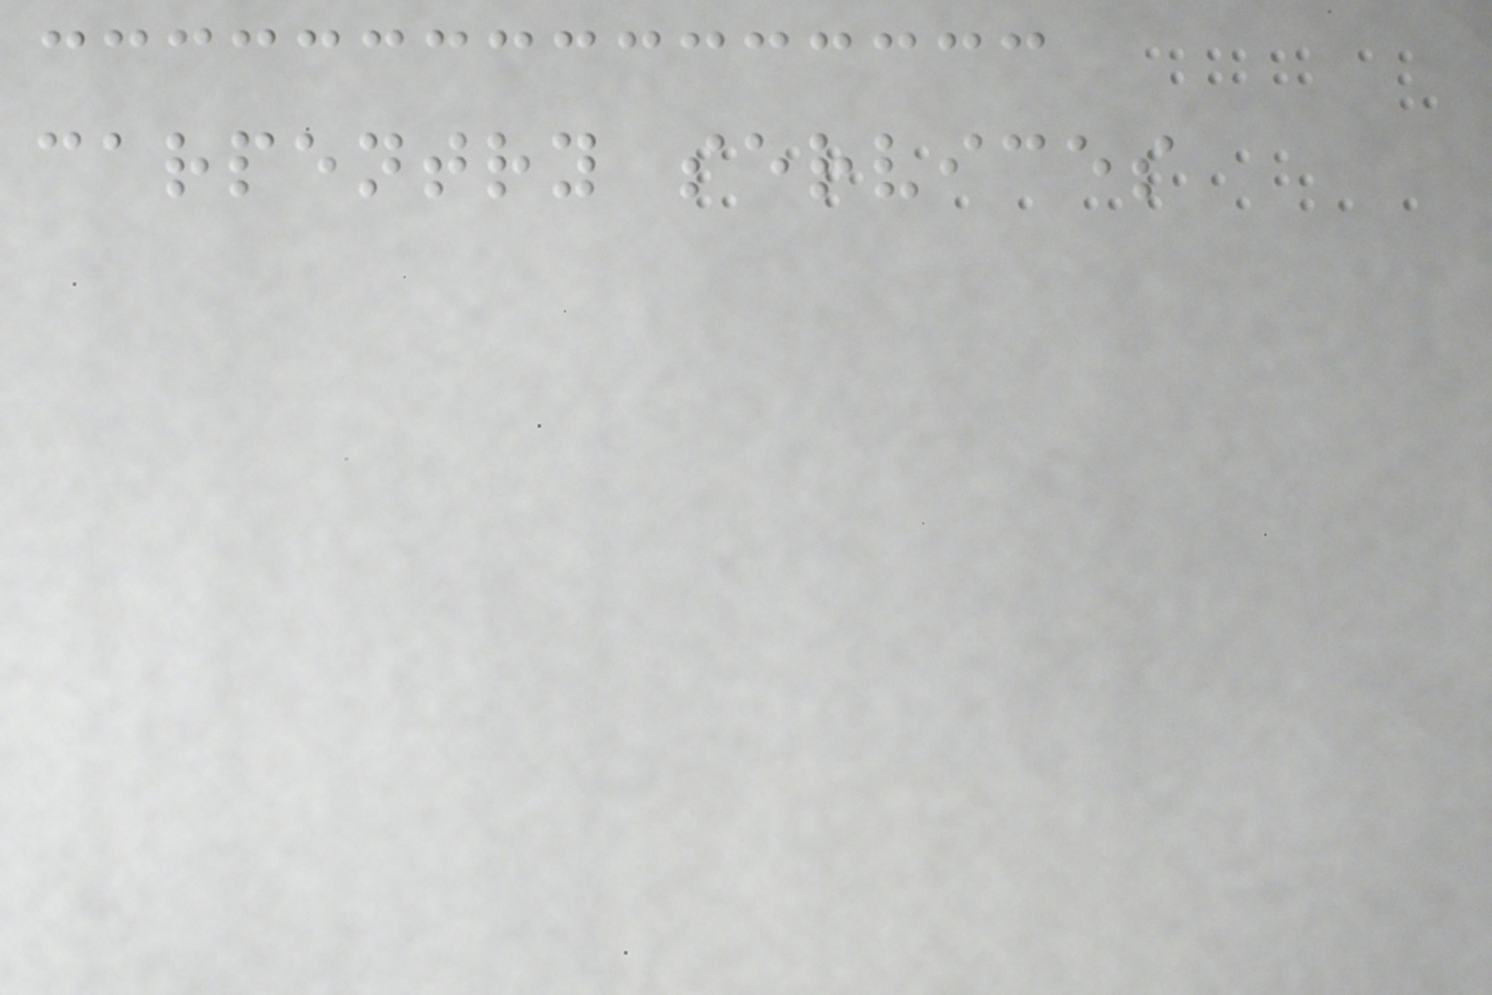carpentry services
